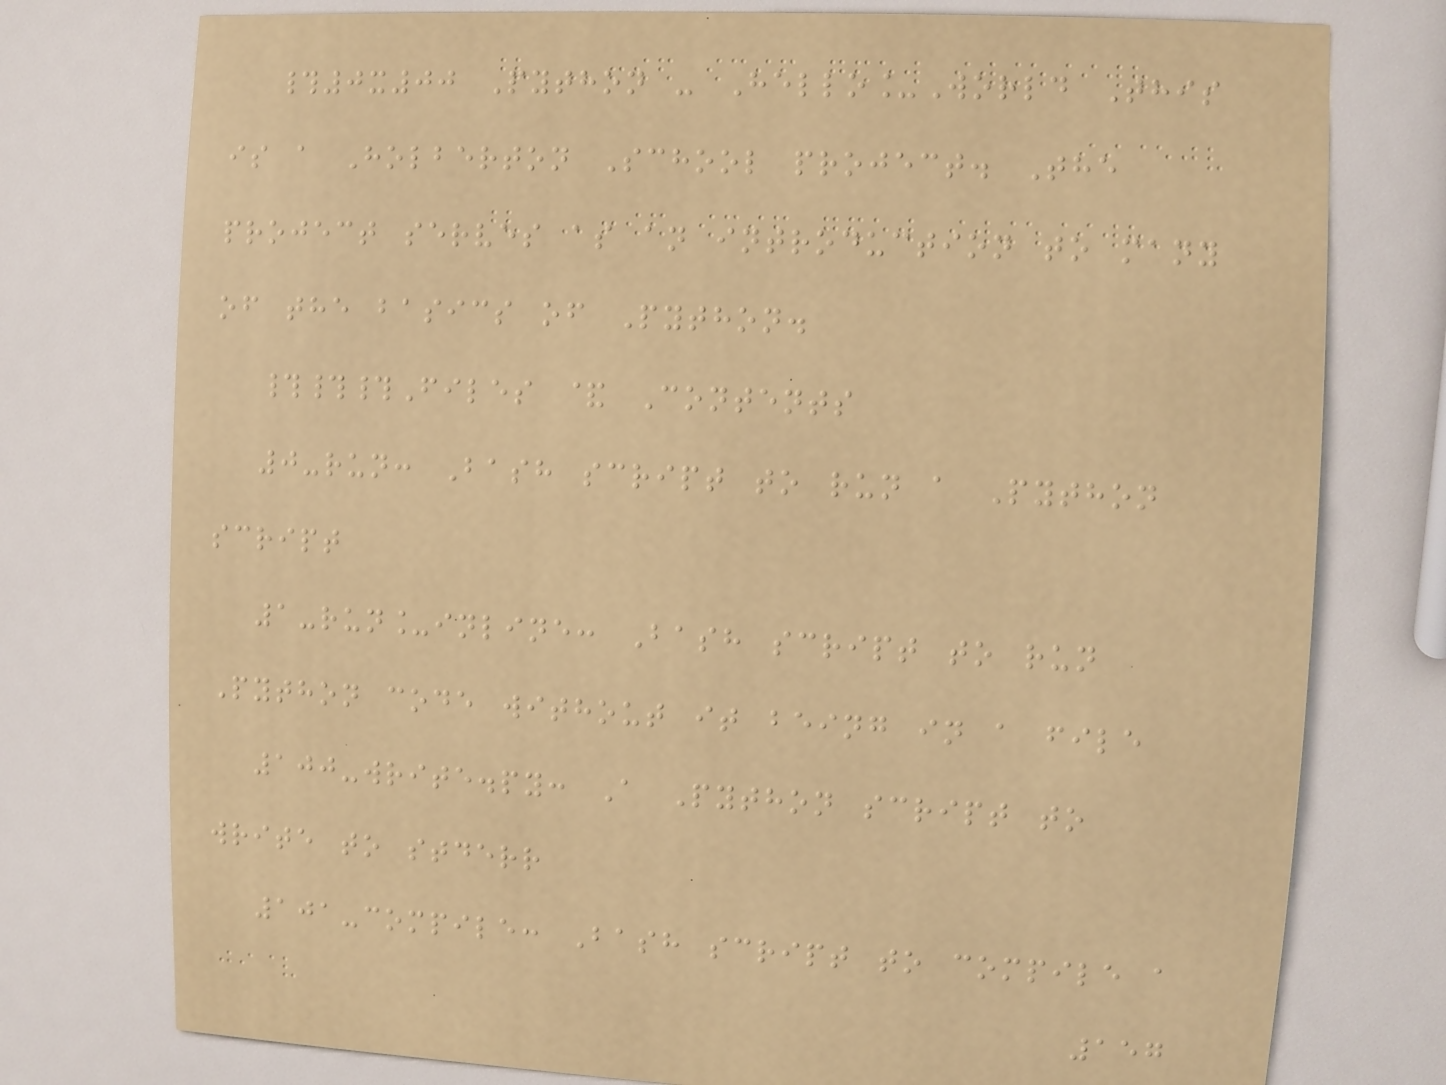#0x00 Python - Hello_World This
is a Holberton School project. The
project serves as an introduction to many
of the basics of Python.
###Files & Contents
0-run: Bash script to run a Python
script
1-run_inline: Bash script to run
Python code without it being in a file
100-write.py: A Python script to
write to stderr
101-compile: Bash script to compile a
157
